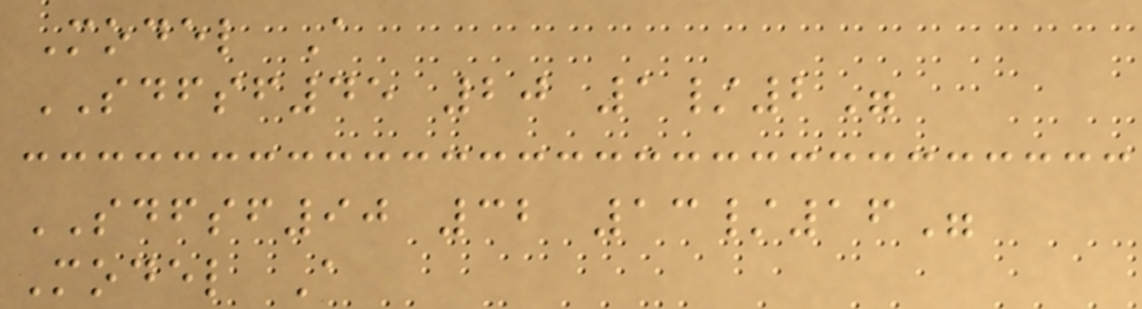Model A
SDFSF45 20 1/2"
SDFSF90 32 13/16"
Model A
